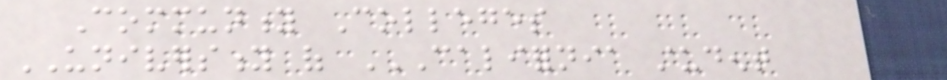Community Colleges
UNIVERSITY of CALIFORNIA STUDENT
